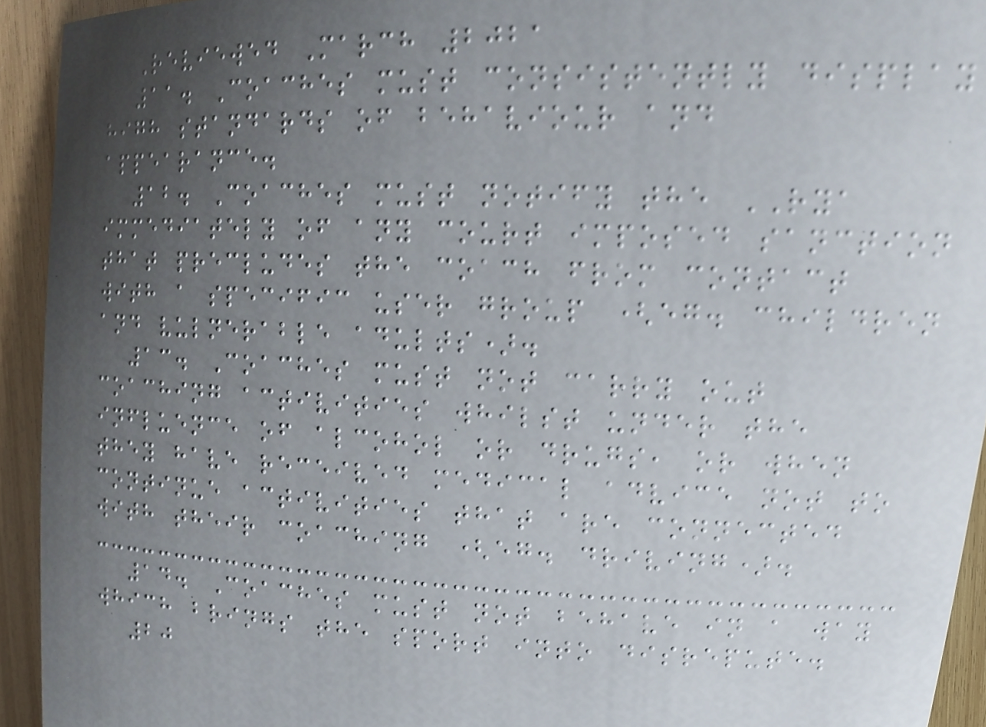Reviewed March 2021
11. Coaches must consistently display
high standards of behaviour and
appearance.
12. Coaches must notify the RYA
immediately of any court imposed sanction
that precludes the coach from contact
with a specific user group (eg. children
and vulnerable adults).
13. Coaches must not carry out
coaching activities whilst under the
influence of alcohol or drugs, or when
they have received medical advice not to
continue activities that are connected
with their coaching (eg. driving).
14. Coaches must not behave in a way
which brings the sport into disrepute.
20
